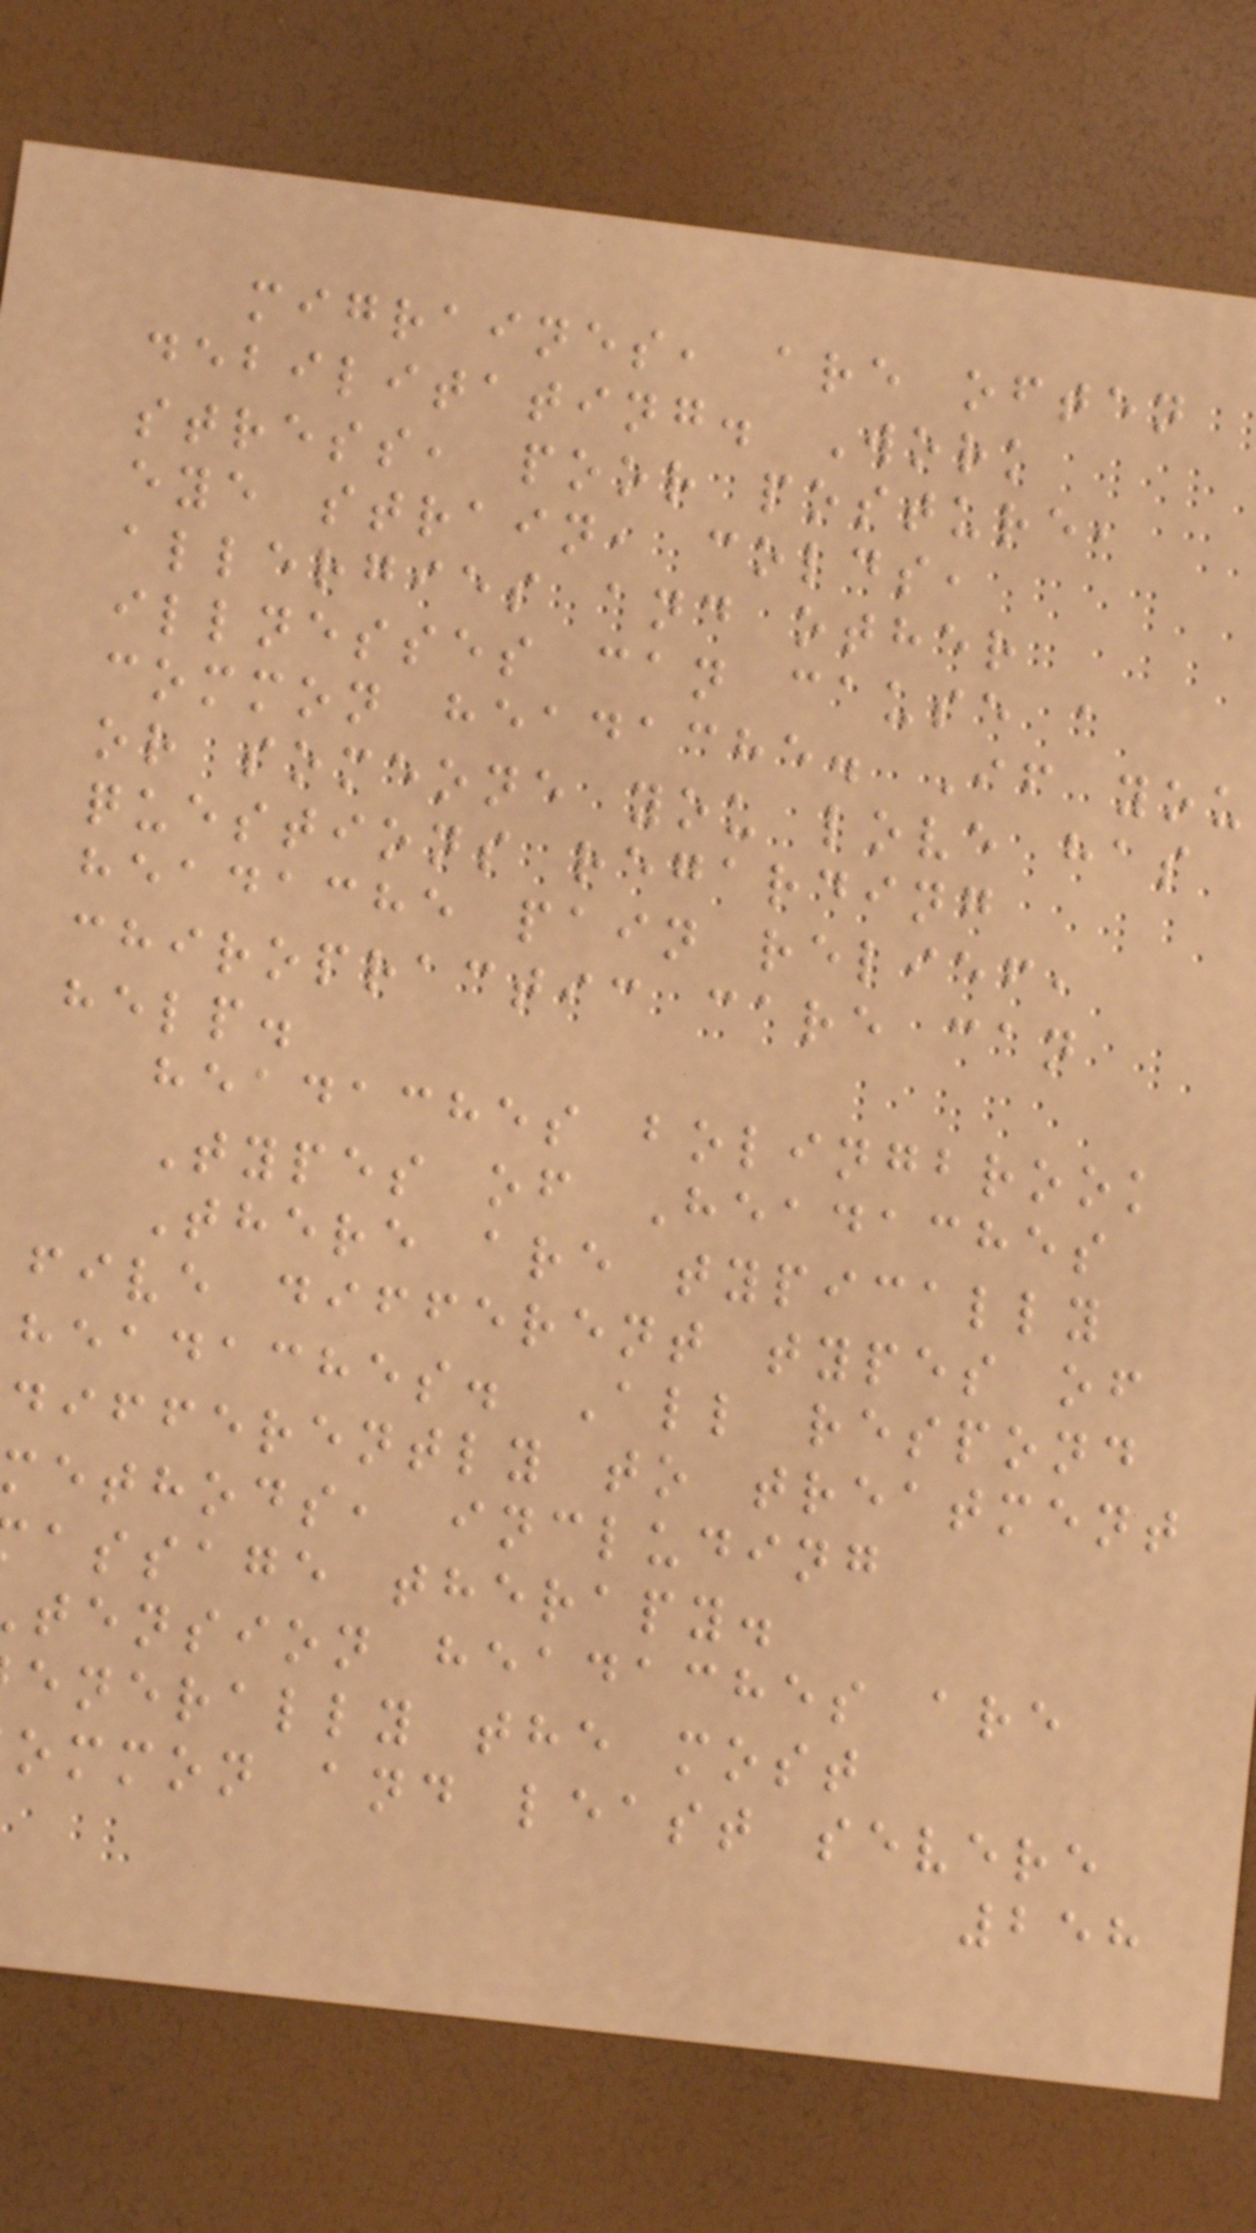migraines, are often
debilitating. Work
stress, poor posture,
eye strain, colds,
allergies and other
illnesses can cause a
common headache. If you
or someone you love has
questions regarding
headache pain relief,
chiropractic care can
help.
headaches bolingbrook
Types of Headaches
There are typically
five different types of
headaches. All respond
differently to treatment
methods, including
assage therapy.
tension headaches are
enerally the most
ommon and least severe
258
